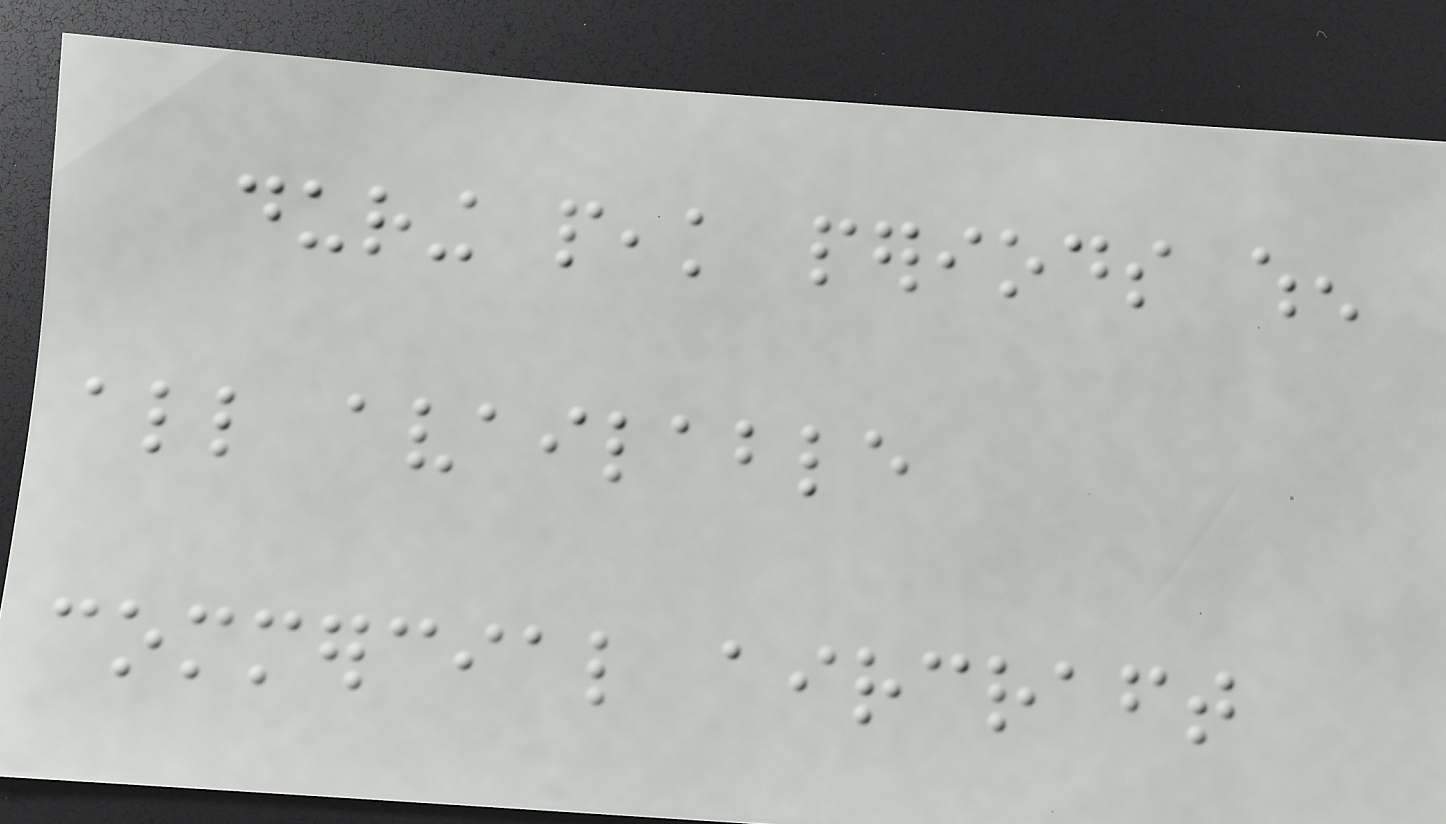during peak periods when
all available
commercial aircraft
